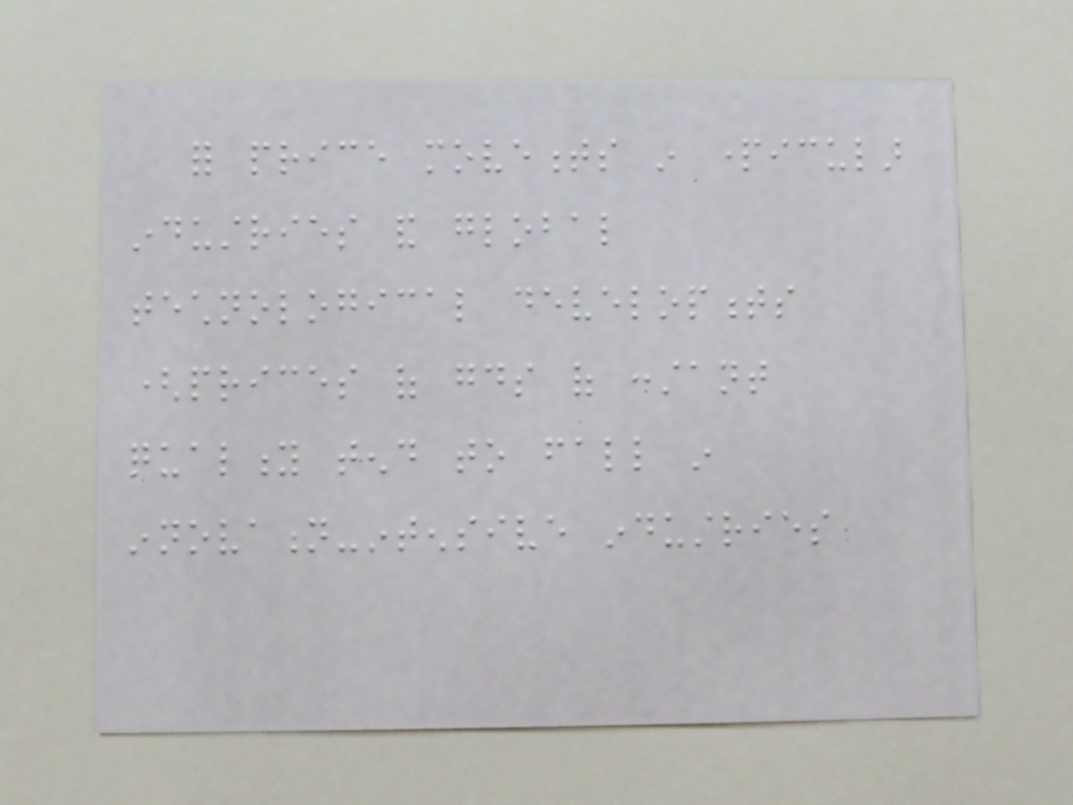for price movements in particular
industries and global
technological developments
(prices of goods of constant
quality tend to fall in
innovation-intensive industries
